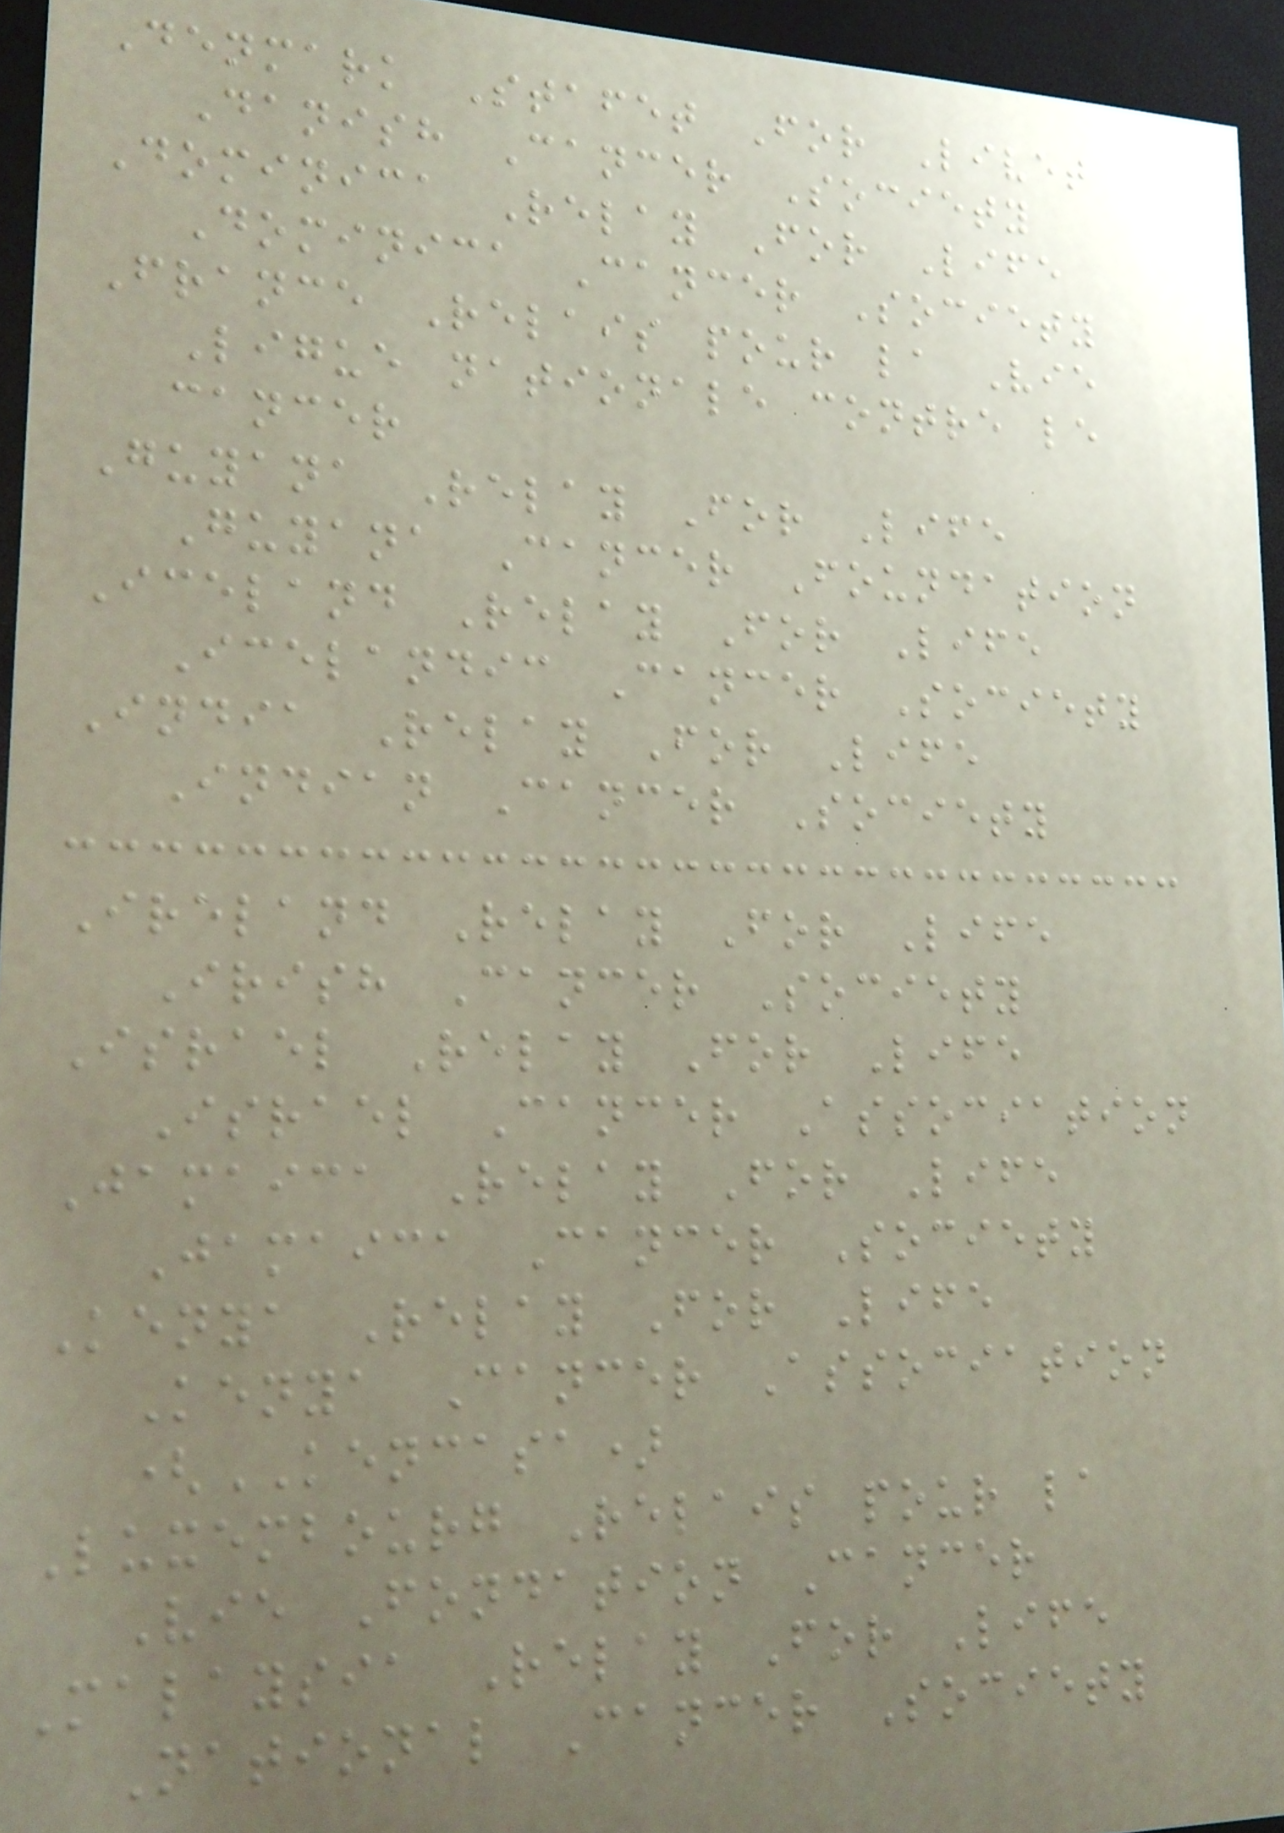Denmark Stafet For Livet
Danish Cancer Society
Dominica Relay For Life
Dominica Cancer Society
France Relais pour la Vie
Ligue nationale contre le
cancer
Guyana Relay For Life
Guyana Cancer Foundation
Iceland Relay For Life
Icelandic Cancer Society
India Relay For Life
Indian Cancer Society
Ireland Relay For Life
Irish Cancer Society
Israel Relay For Life
Israel Cancer Association
Jamaica Relay For Life
Jamaica Cancer Society
Kenya Relay For Life
Kenya Cancer Association
(KENCASA)
Luxembourg Relais pour la
Vie Fondation Cancer
Malaysia Relay For Life
National Cancer Society
